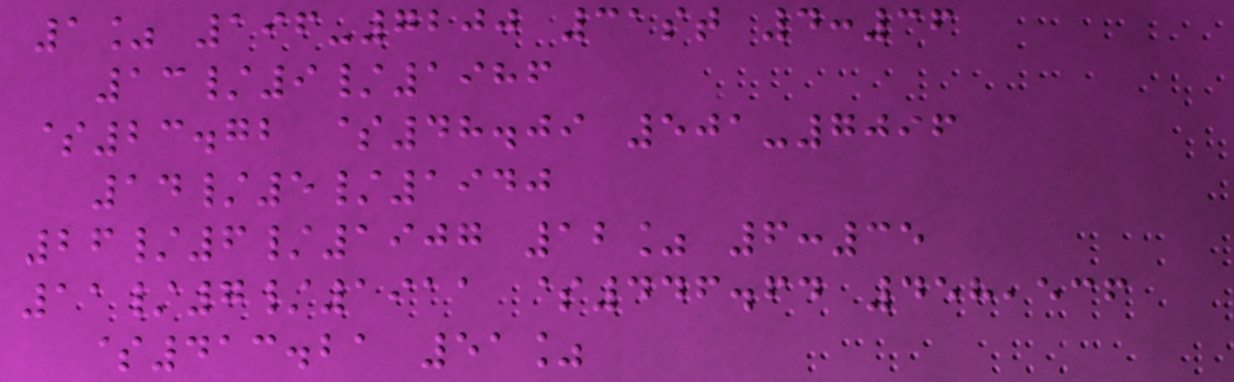1% 196-7200 31st 4:36
13/9/1986
$23.72 $48.09 501-7096
14/5/1940
26/6/1907 12% 6:35
11/7/1911 $446.64 458,536
$413.21 51%
